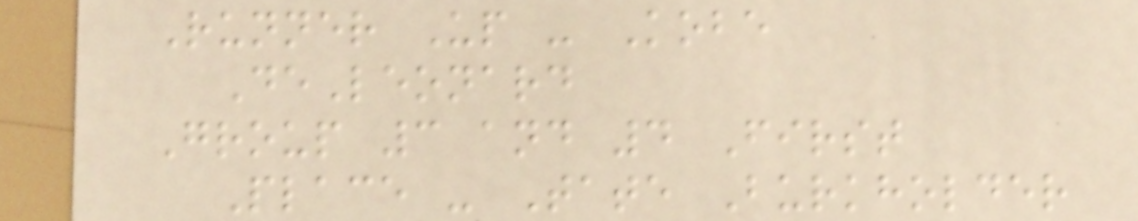Runner Up - Kobe
DeLeonard
Group 3 and 4 First
Place - Tate Burkholder
